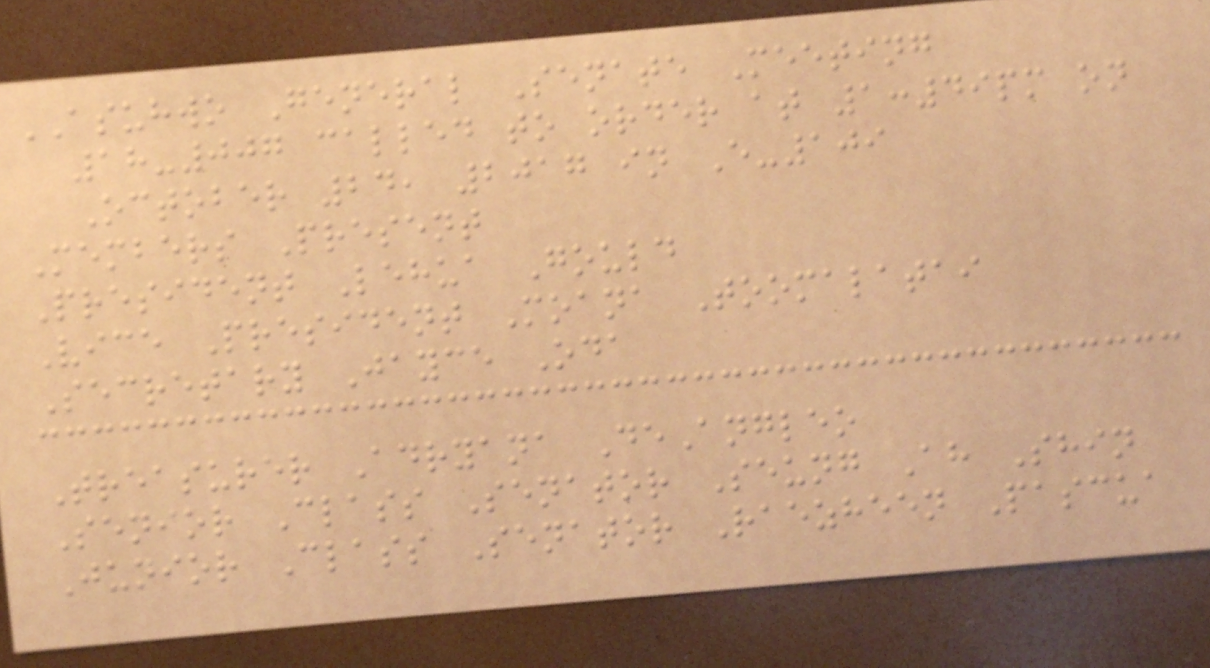ASUHWO General Senate Meeting
18-007 called to order at 1:49pm on
October 24, 2017 in E-109
Members Present
President Lehua Gould
Vice President Moana Toomalatai
Secretary Jayce Oda
Treasurer Adryana DeAngleo
Senior Class Senator Seung Ah Shin
Junior Class Senator Raezheen Pascua
